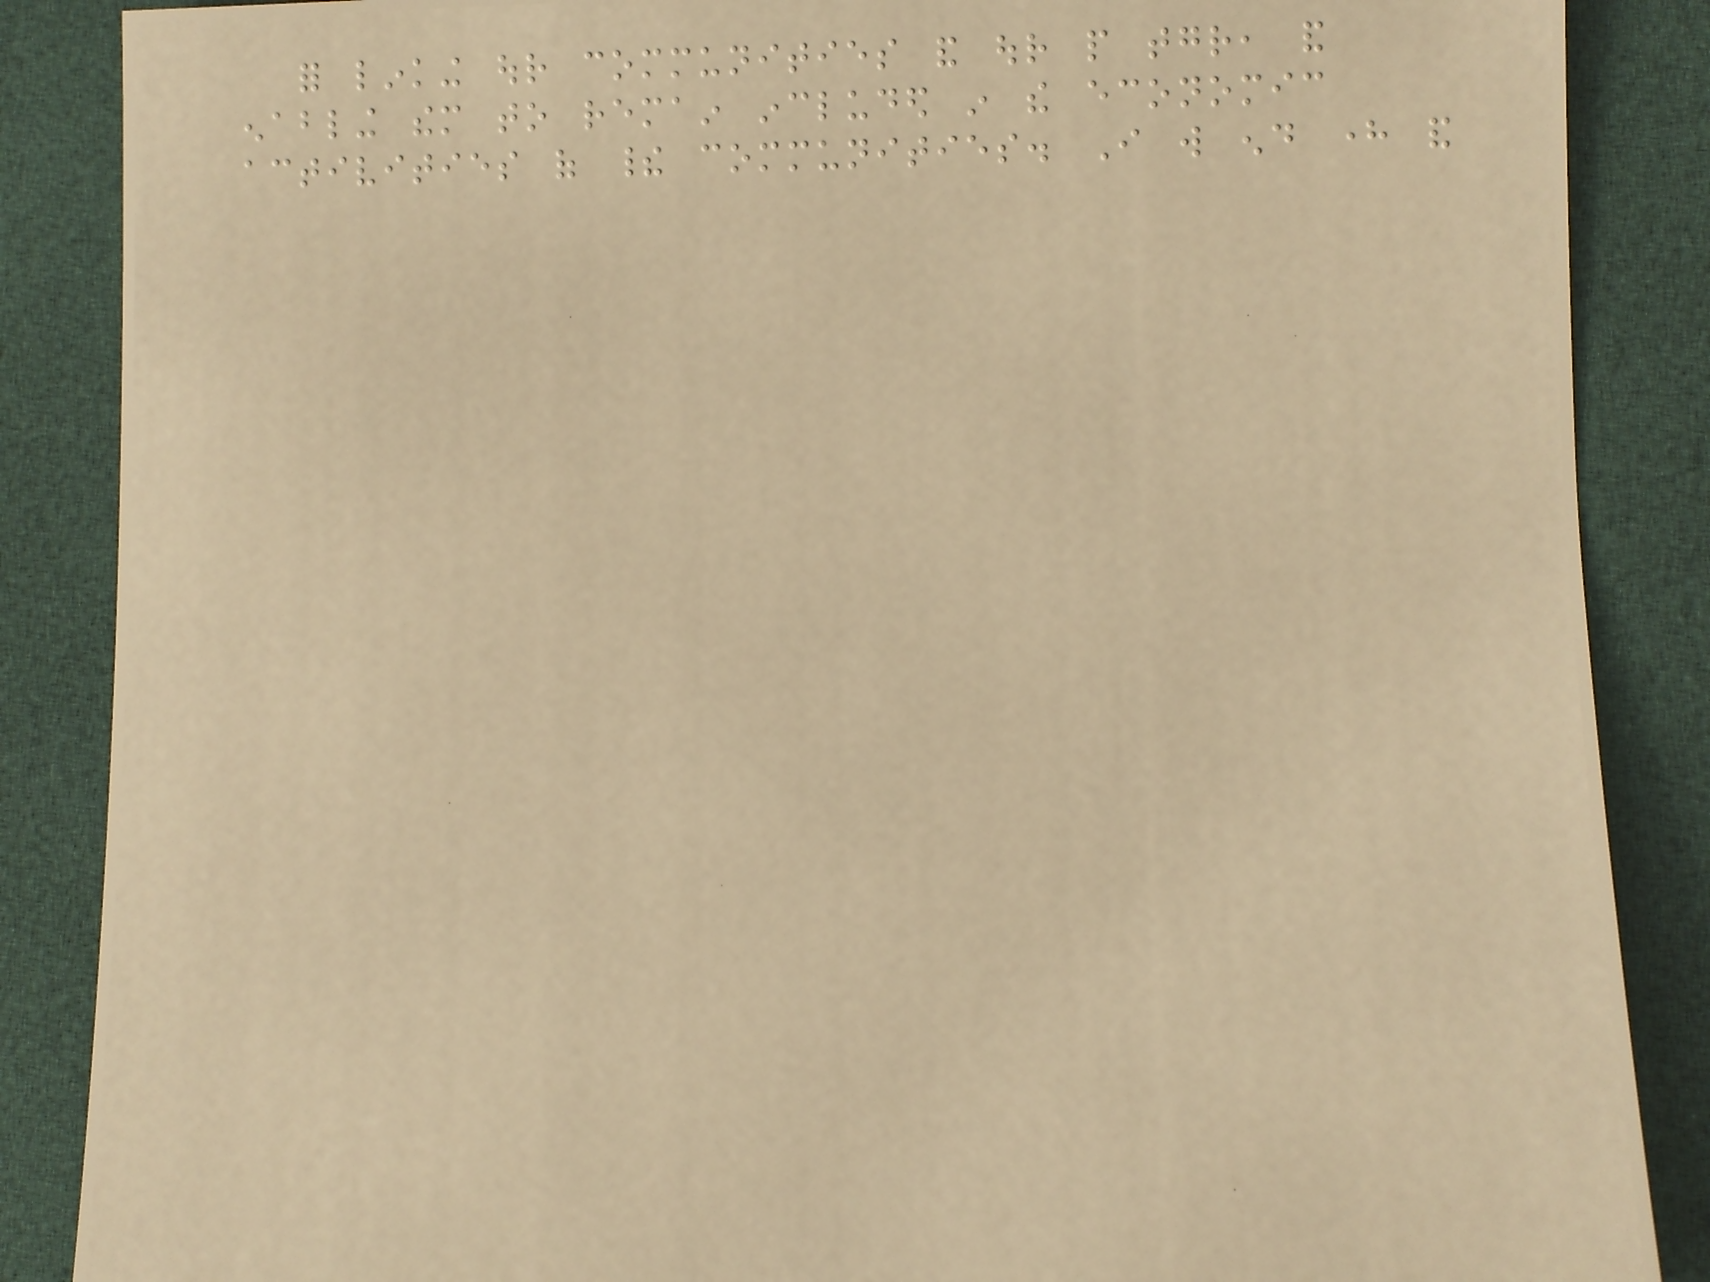for linking our communities and our people together, and
enabling them to remain included in the economic
activities of their communities. I will end here and
